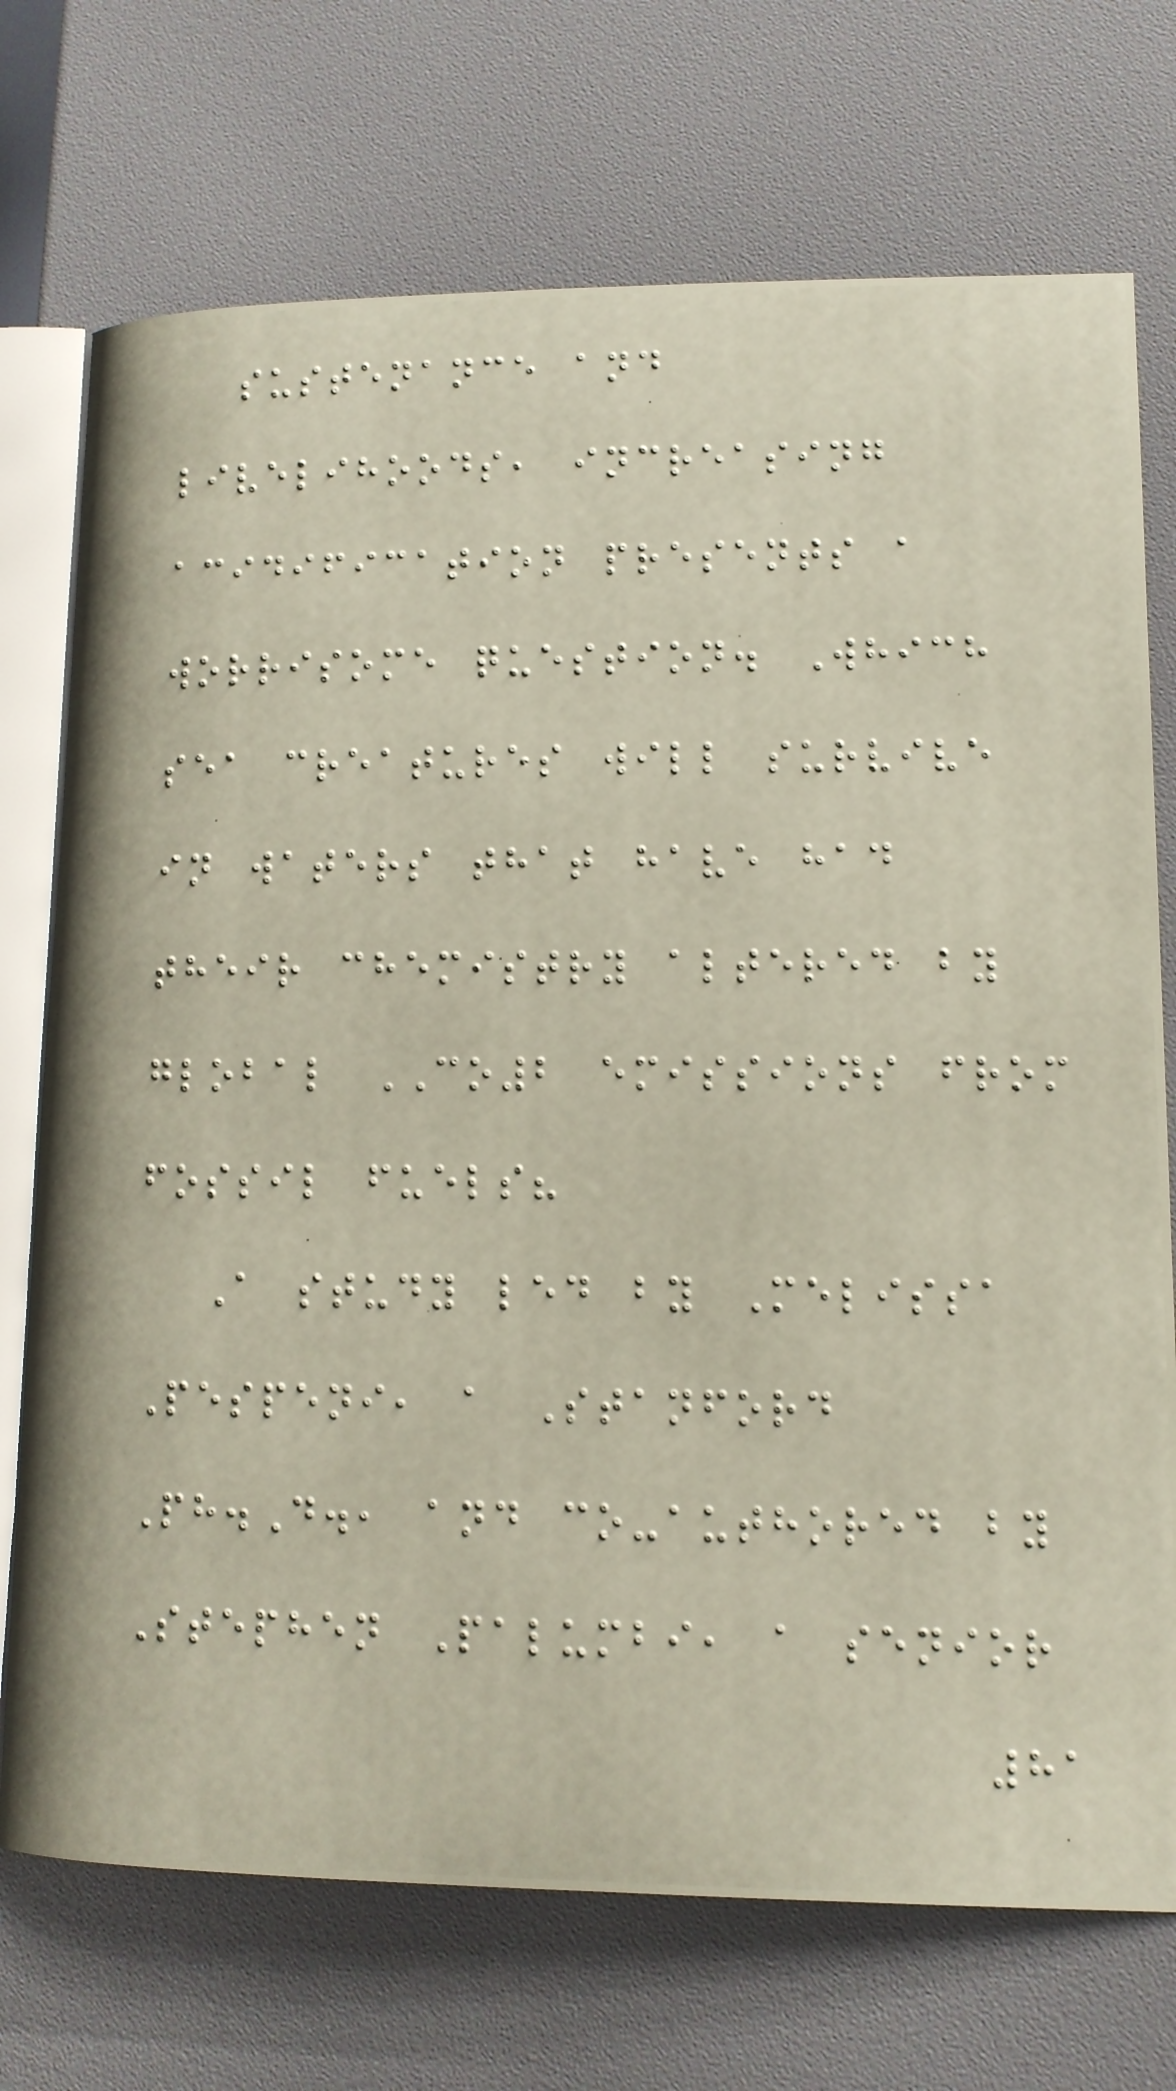sustenance and
livelihoods, increasing
acidification presents a
worrisome question. Which
sea creatures will survive
in waters that have had
their chemistry altered by
global CO2 emissions from
fossil fuels?
A study led by Melissa
Pespeni, a Stanford
Ph.D., and co-authored by
Stephen Palumbi, a senior
81
